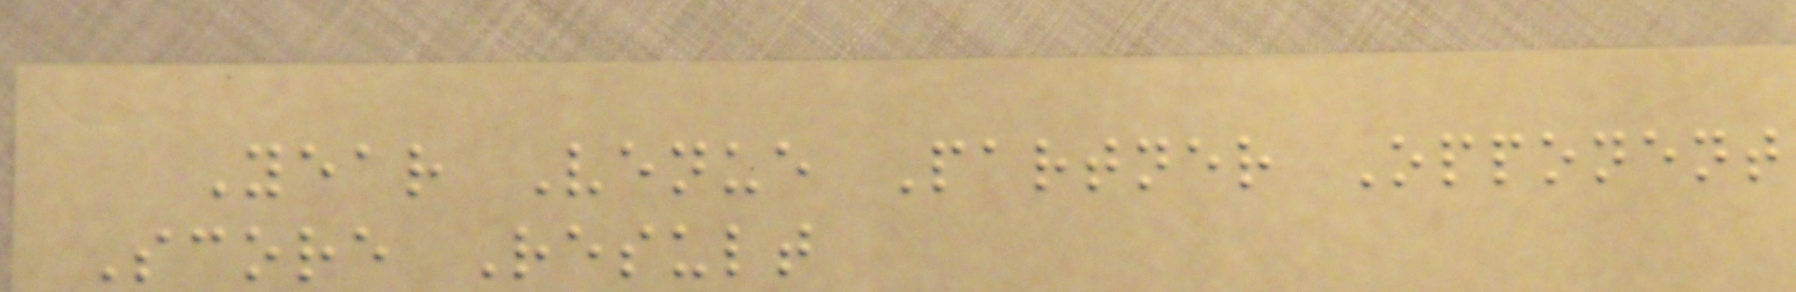Year Venue Partner Opponent
Score Result
